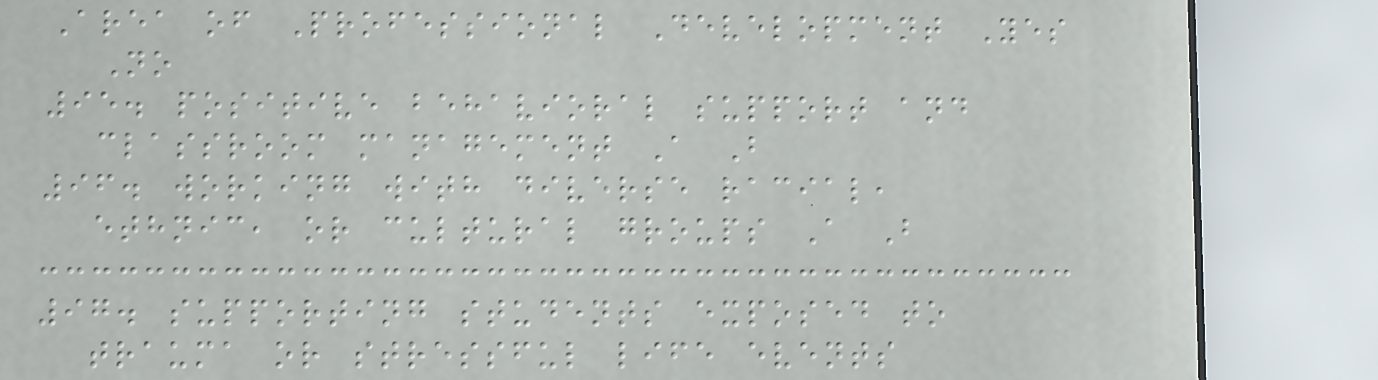Area of Professional Development Yes
No
95. positive behavioral support and
classroom management A B
96. working with diverse racial,
ethnic, or cultural groups A B
97. supporting students exposed to
trauma or stressful life events
